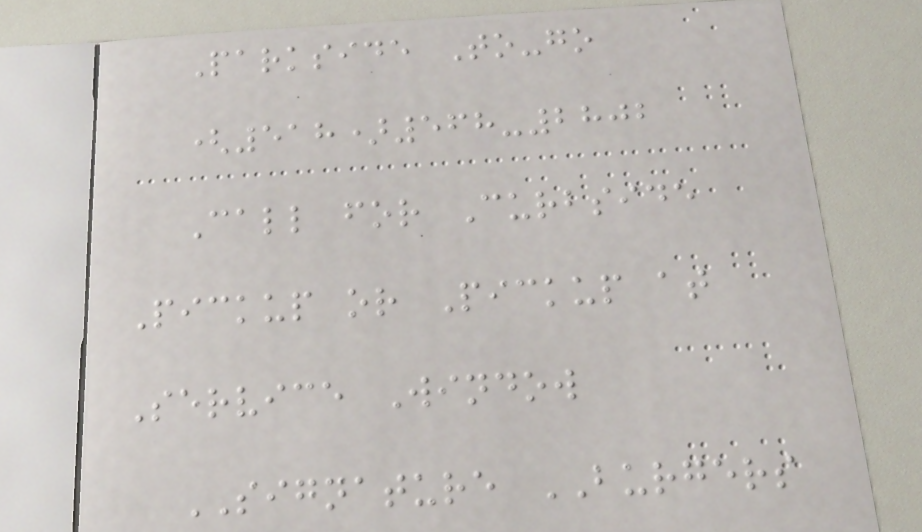Parkside To-go
(518)568-2802
Call for Curbside
Pickup or Pickup at
Service Window
SIGNATURE BURGERS
